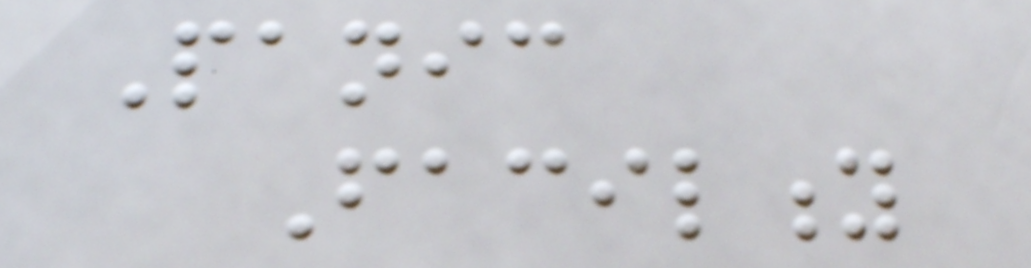Panic
Facility
